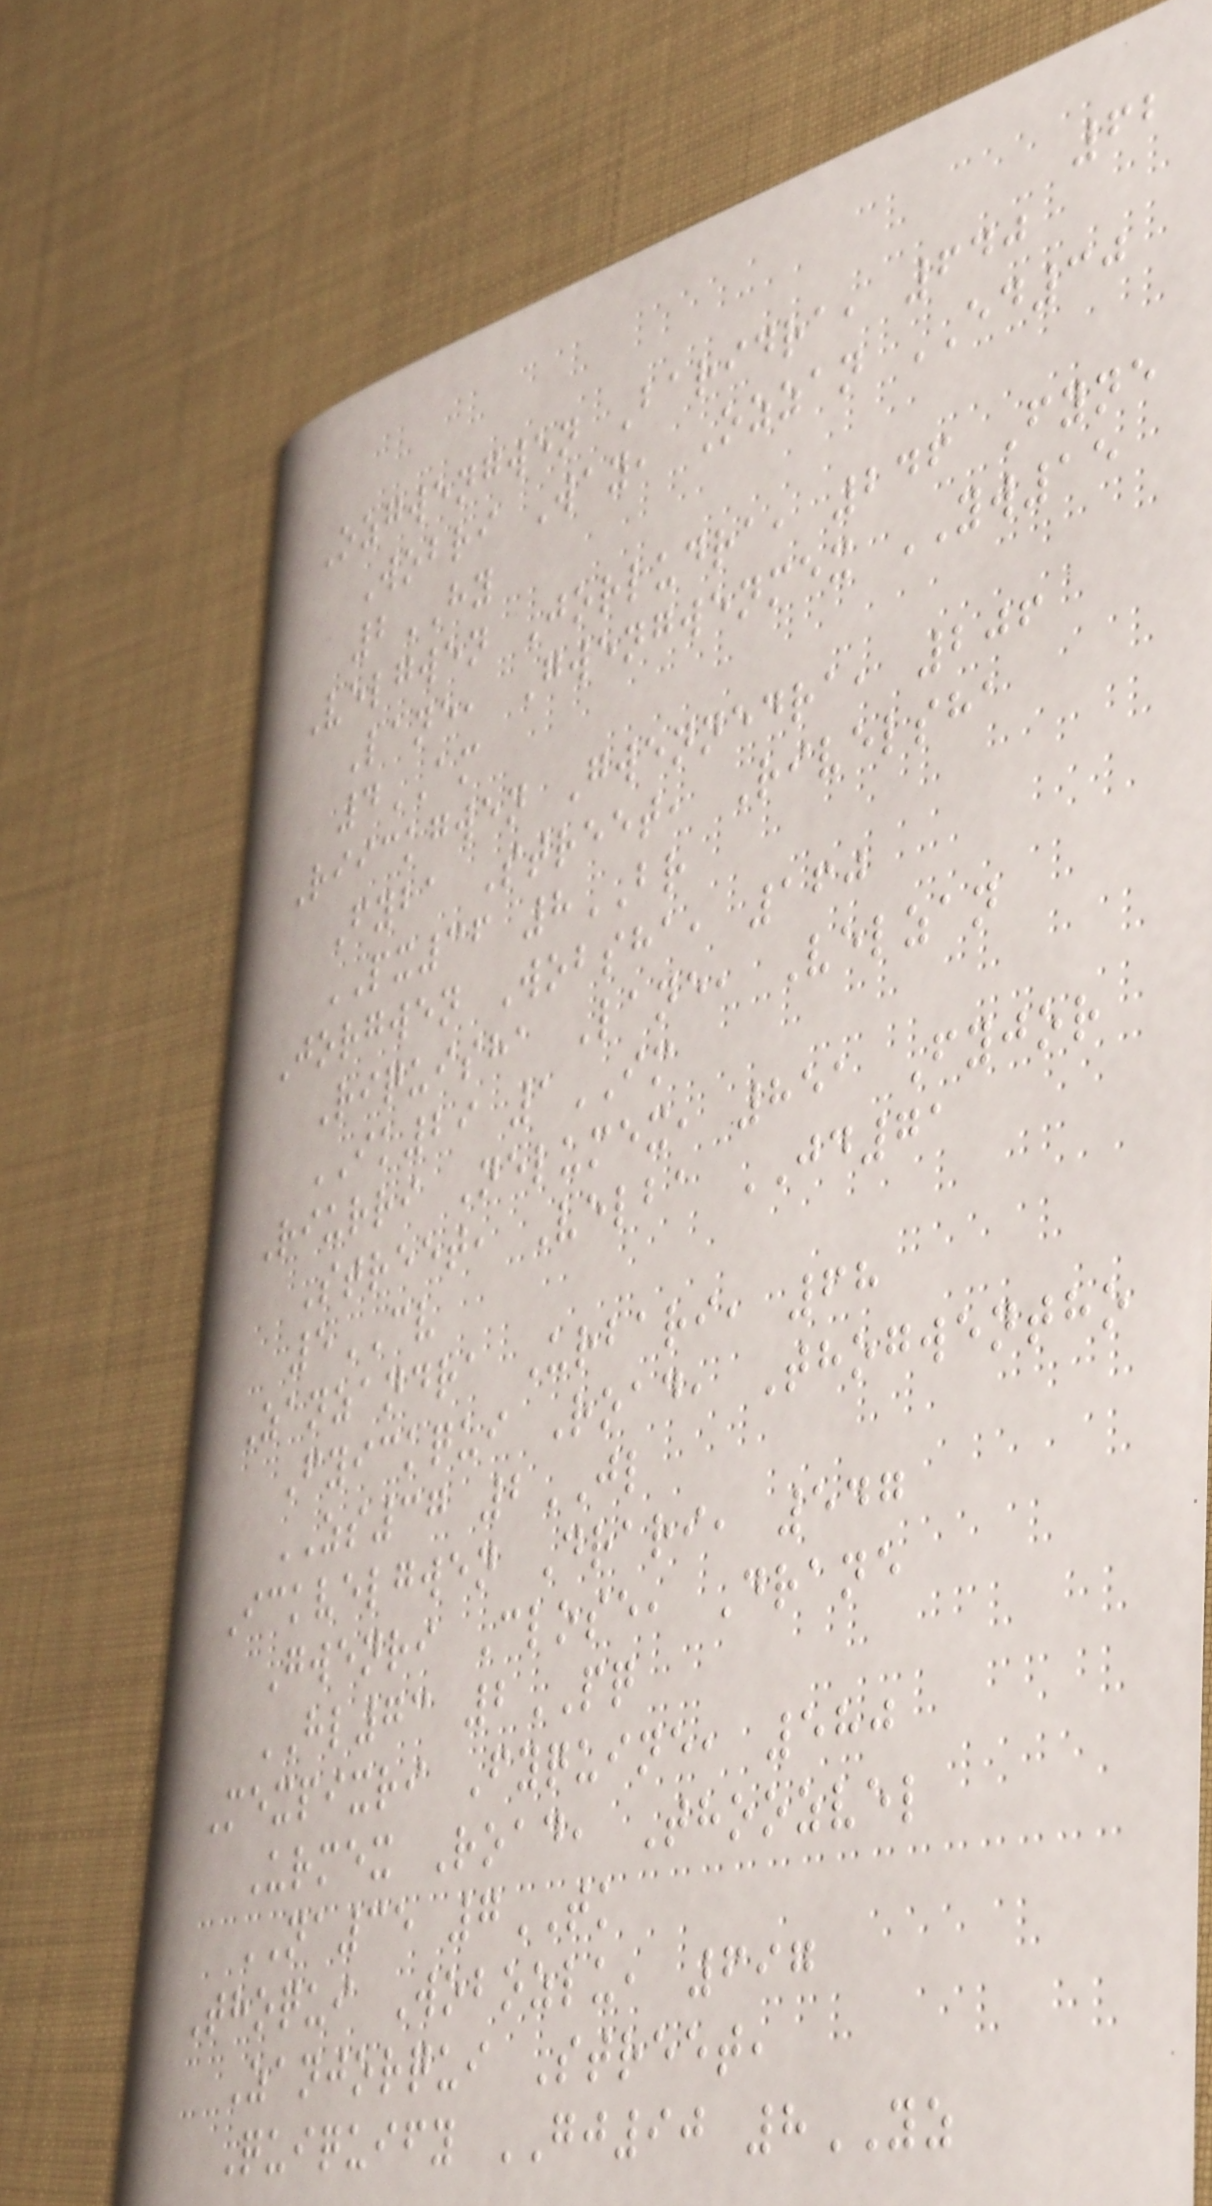62
Ozgwengwen Baridra, 640
Wobri Way, Ozzan ED30
2HY
Velgwen Jorludra, 246 Fyne
Lane, Gwengwenmex YW15
4AM
Riickgwen Gwennedra, 206
Fyba Street, Rivelsha
PX36 8BR
Jorgwen Wobsha, 160
Riquisha Lane, Velzan
IK29 1IM
Riurri Nelumex, 851 Fyjor
Street, Velba JD71
5CV
Zanzandra Urbari, 68
Fyickqui Road, Thogwentho
ZS37 2JL
Ickvelgwen Drari, 547
Gwenri Close, Drane
HL73 2PQ
Mexpixri Fyquine, 580
Urmex Road, Thoozvel
NA35 7TK
Thoqui Wobozlu, 697
Zanjorqui Street,
Quiquify GJ90 8YZ
